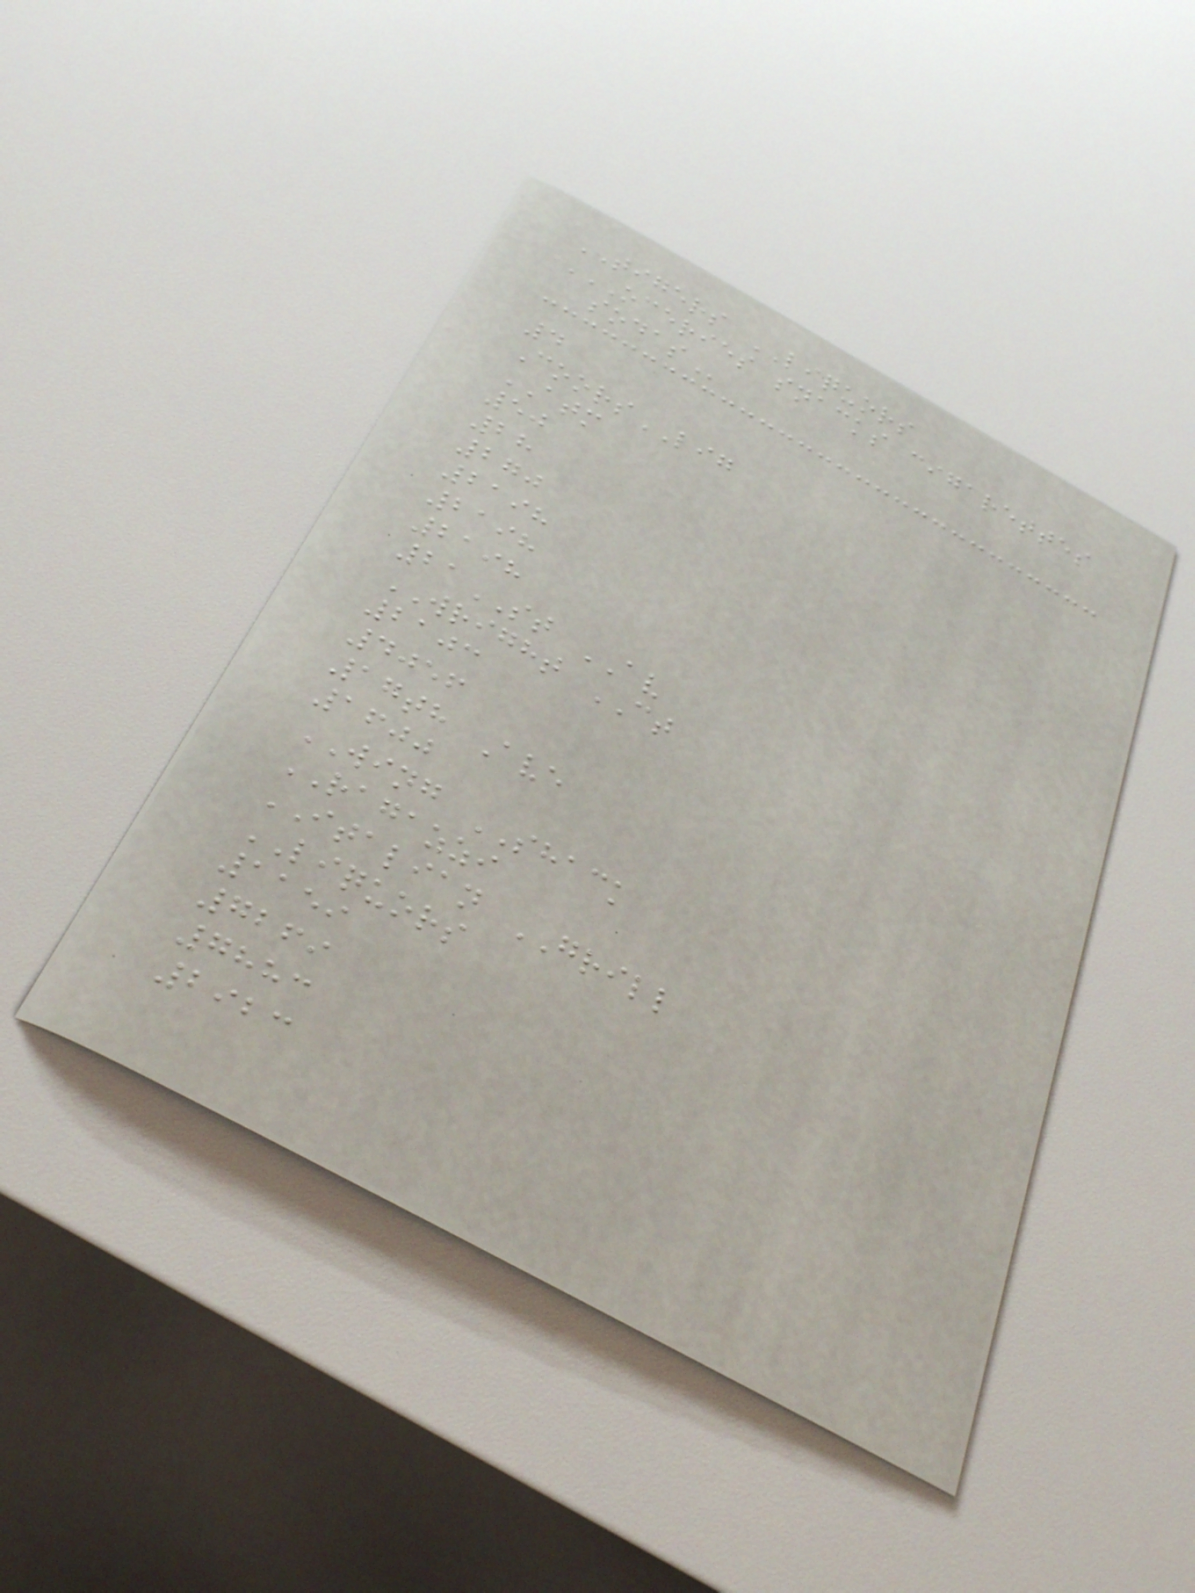TIGERS LIQUORS
OCERIES SNACKS CIGARETTES
SODAS
4
CoorsLIG
ATM
50
28
270
2198
2198
2198
21ST AV
WRIGHT CT
2103
4056
17th Ave
1600
WING SHACK
RAGAZZI
ITALIAN GRILL
LIQUORS
1159
7269
7883
2923
